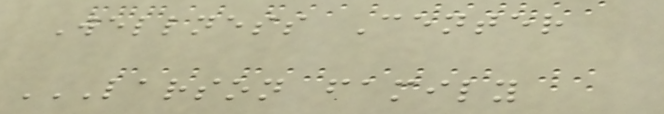Wellness Center
LARSON FAMILY
